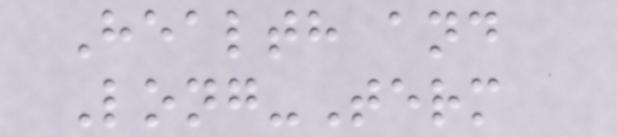Health and
Long-Term
